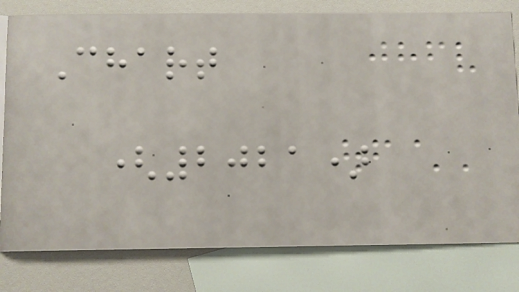Chart
(2021)
